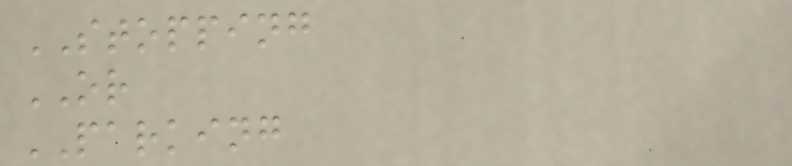STOPPING
OR
PARKING
